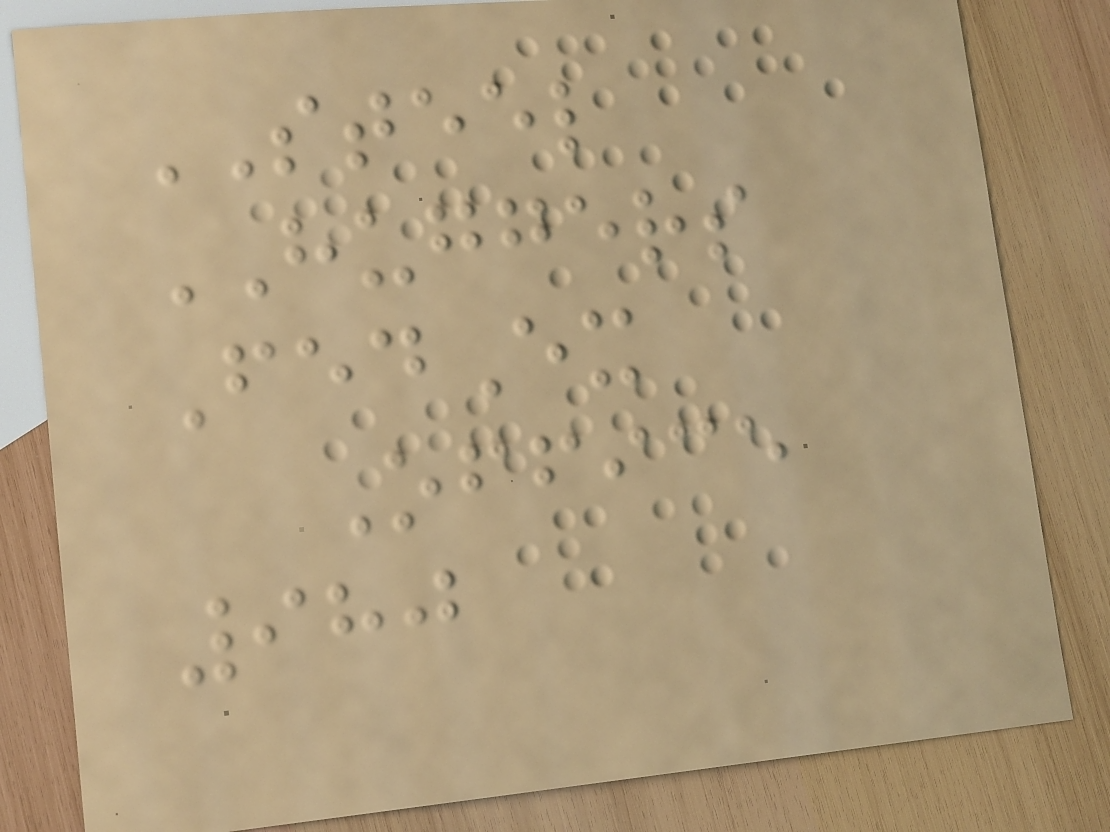STEEL
HUGGERS
FedEx
Office
980
